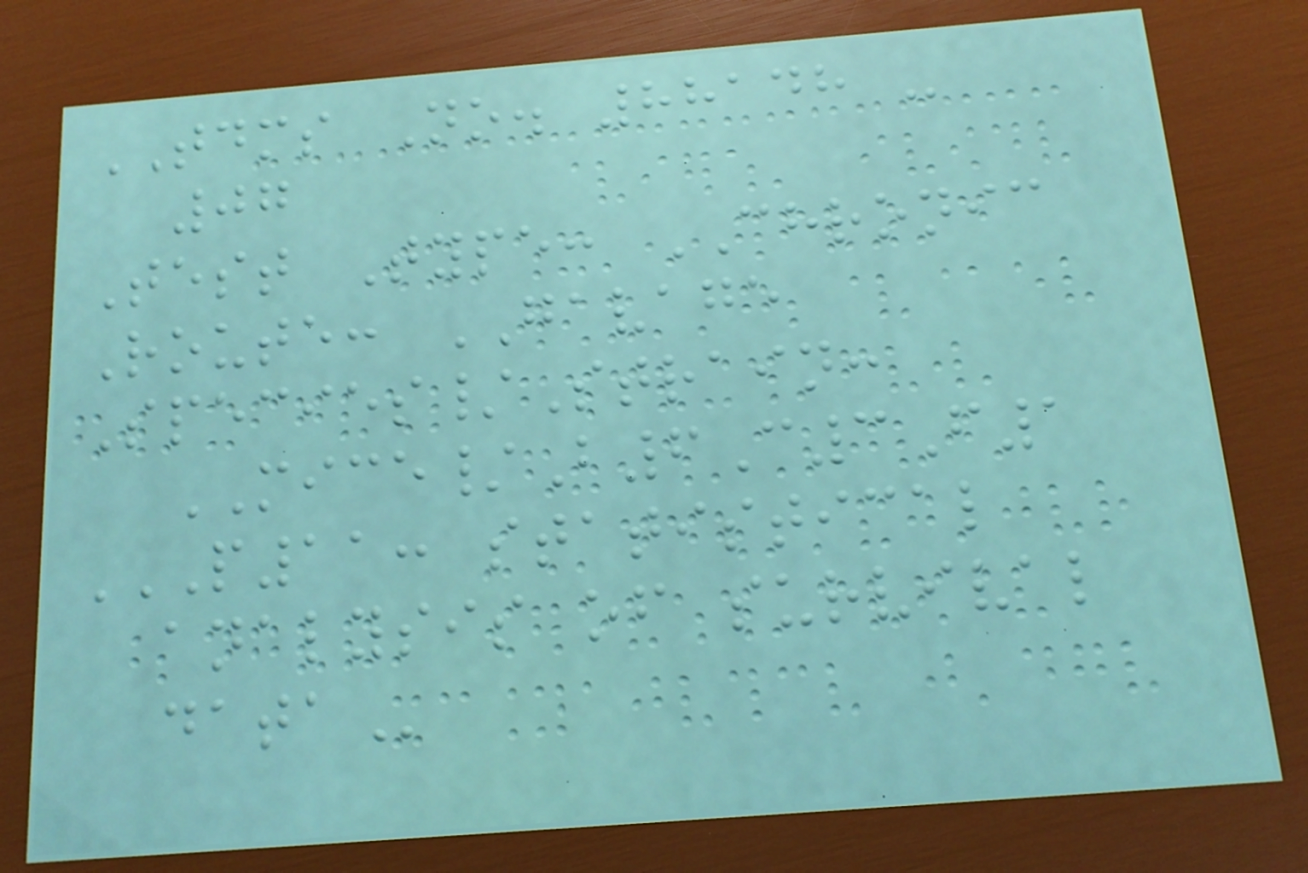TDMS No. 88148 -
07
Test Type: CHRONIC
Route: GAVAGE
Species/Strain:
MICE/B6C3F1
P11: STATISTICAL
ANALYSIS OF SURVIVAL
DATA
